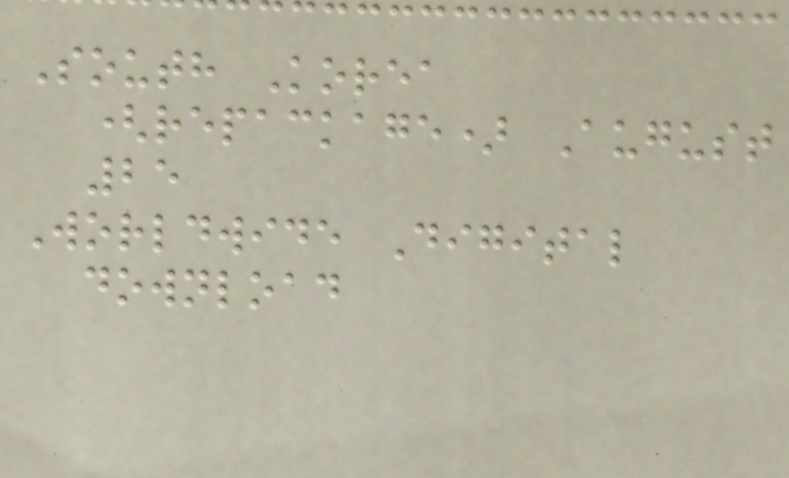South Korea
(repackage) August
25
Worldwide Digital
download
